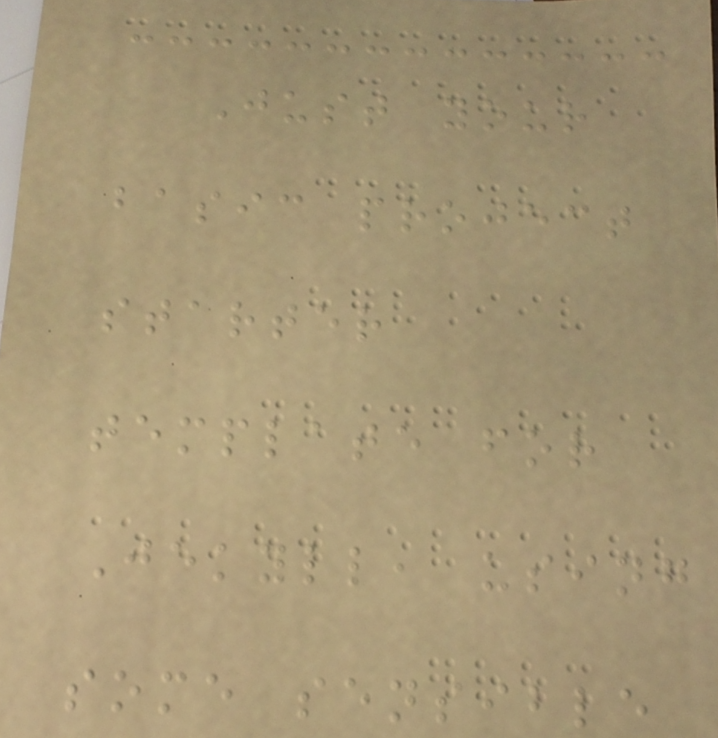Just your
basic project
starter
template for
Jekyll, using
some sensible
